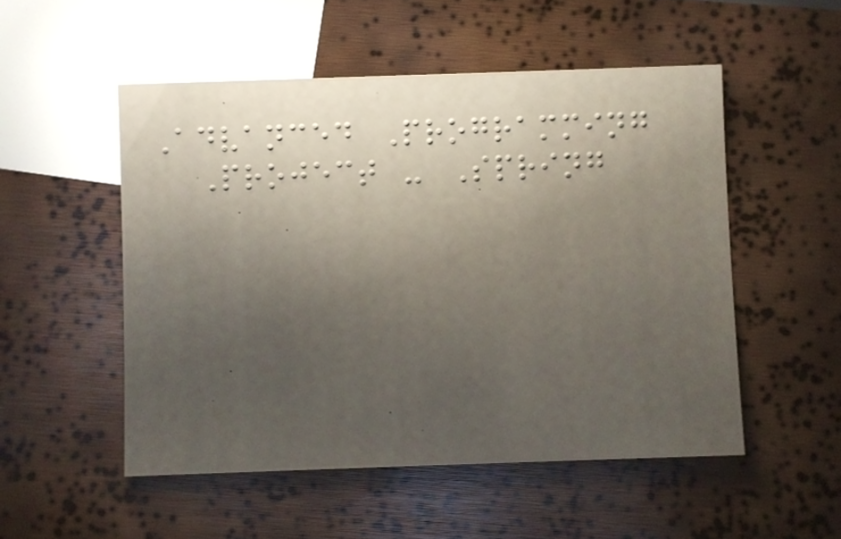Advanced Programming
Project - Spring
